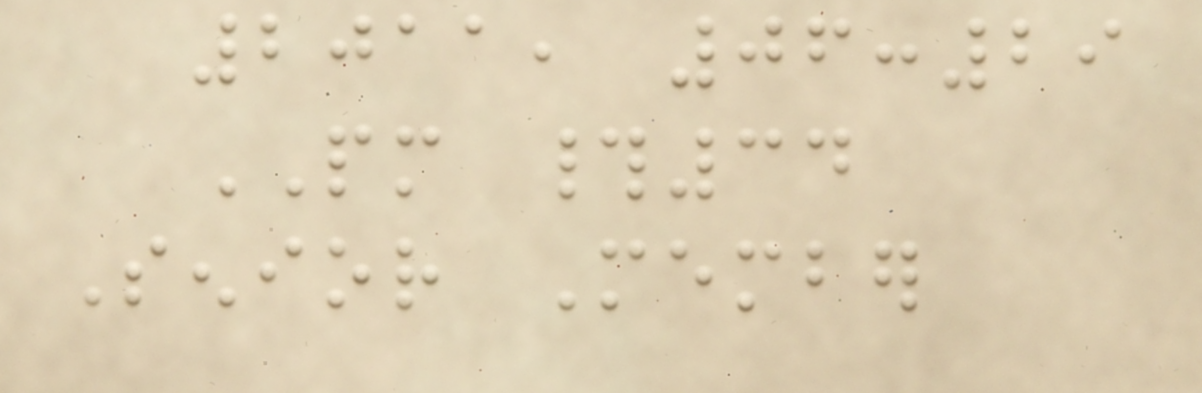2011, 06:29
PM #34
Senior Member
